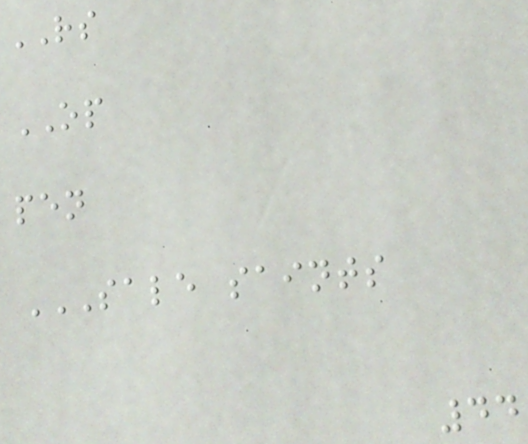RS
OP
pen
SALE SAINTS
44
